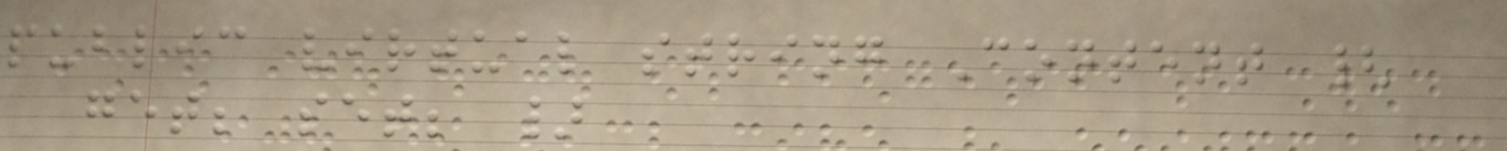public virtual string Content {
get; set; }
